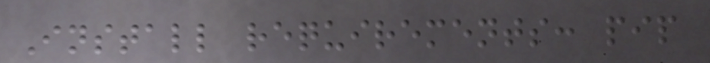Install requirements: pip
